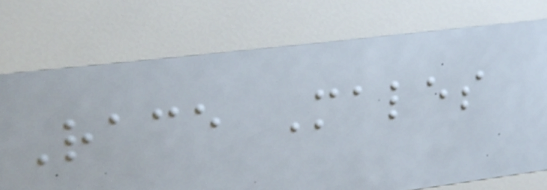Race Males
